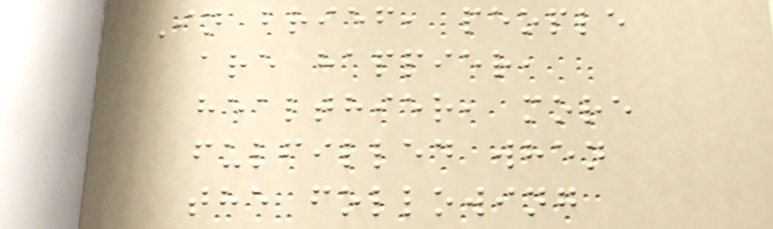In brief, people
are happier,
healthier, more
fulfilled when
the following
